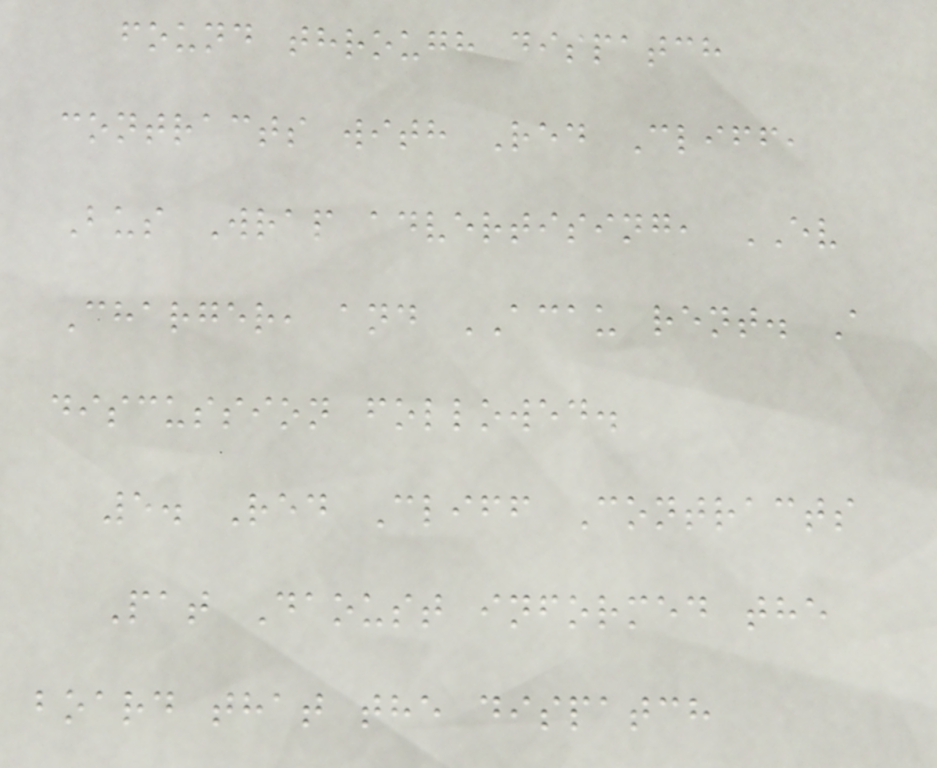found through dispatch
contracts with Red Cliff,
Bus Wrap advertising, EV
Charger, and ACAU rent. A
discussion followed.
5. Red Cliff Contracts
Pat Daoust informed the
board that the dispatch
